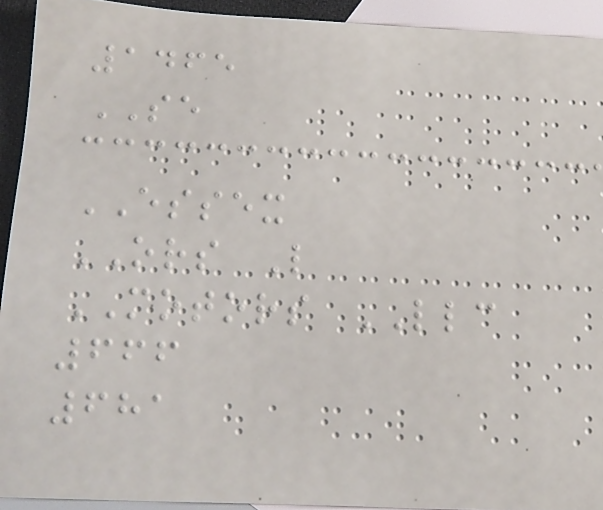1465
SE
ESSEX
ORS L
MOTORS LLC
666
681
